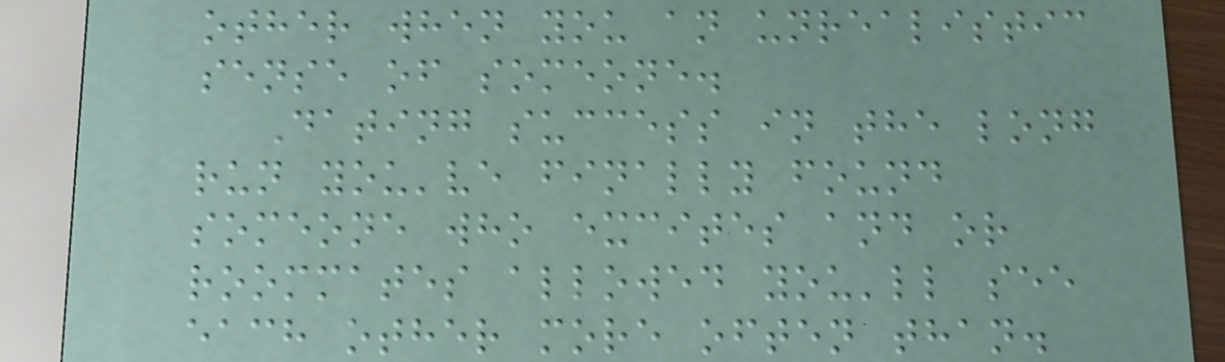other when you an unrealistic
sense of someone.
Dating success in the long
run you've finally found
someone who excites and or
roommates allowed you'll see
each other more often than.
